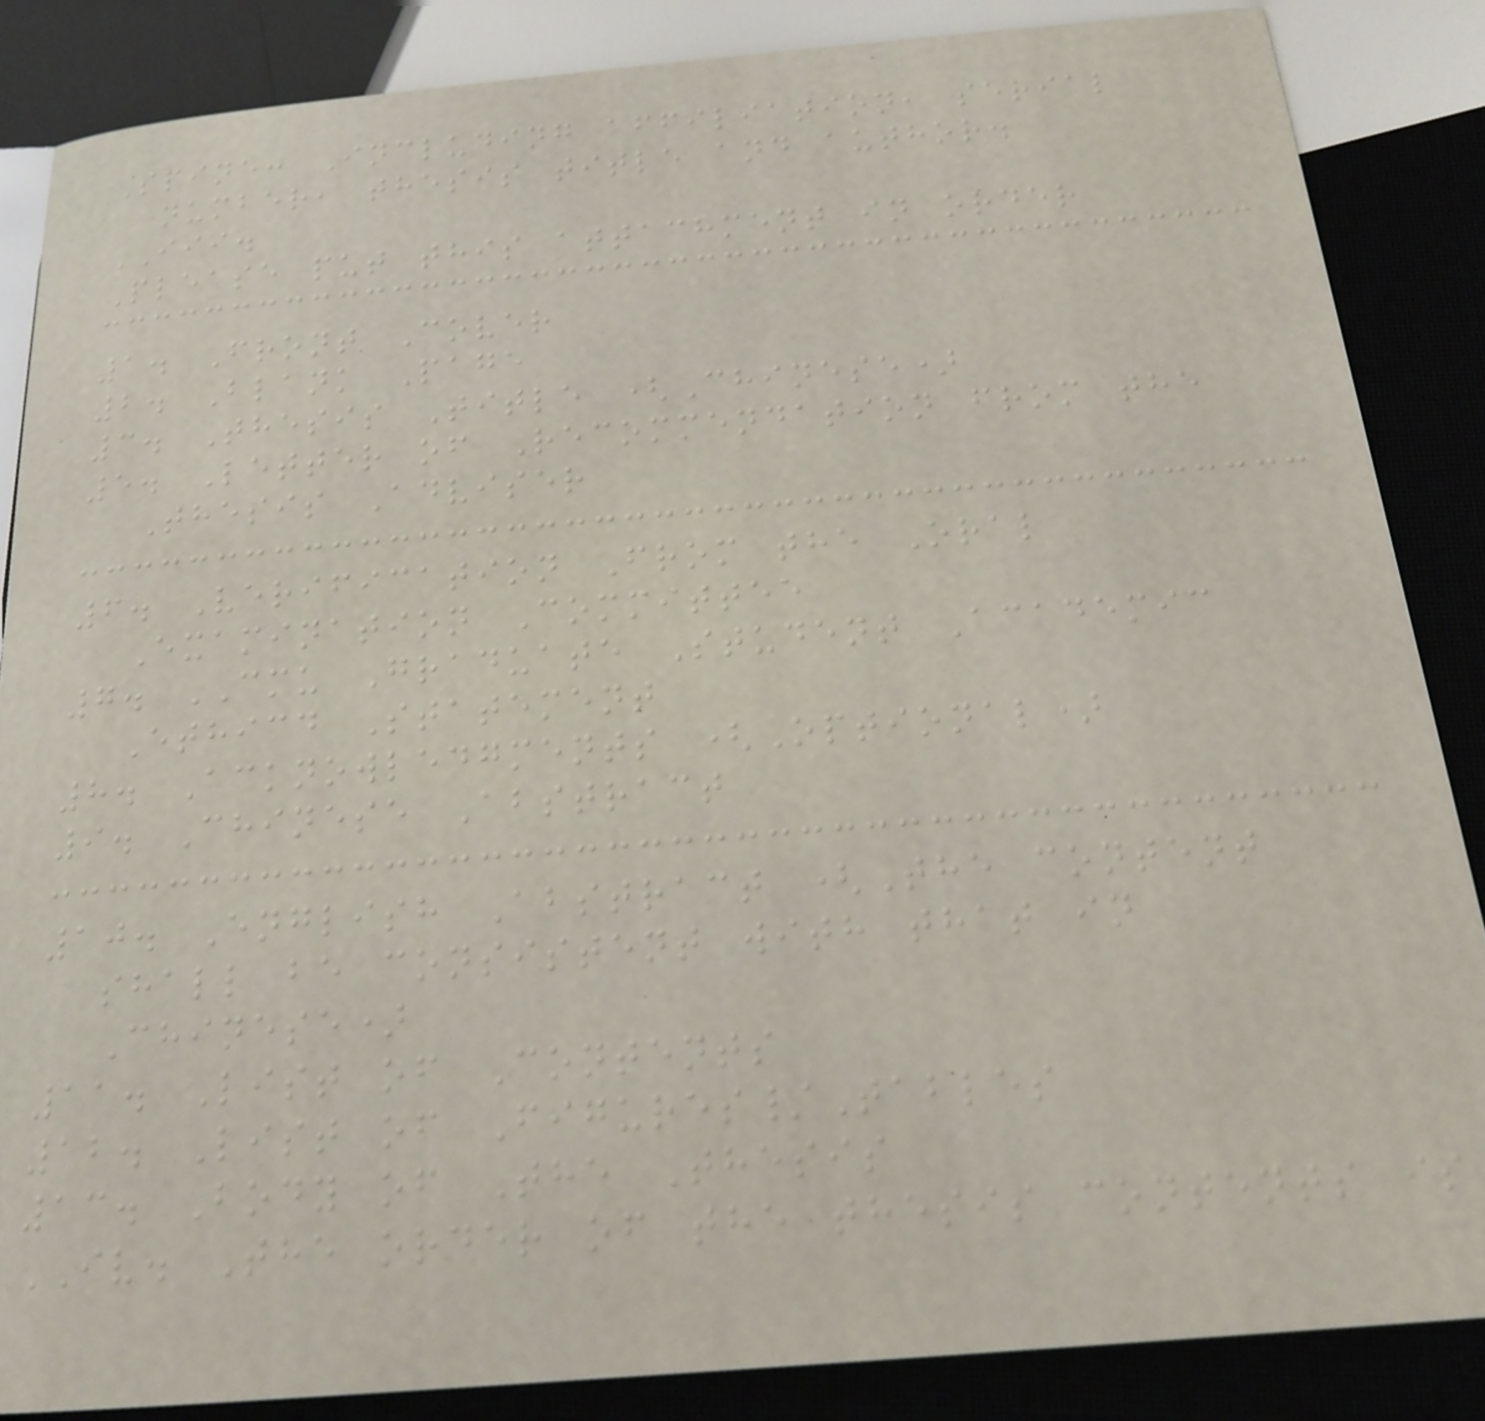Spine: Including affiliation, serial
number, thesis title and author.
III.
Please put this attachment in order
1. Front Cover
2. Blank Page
3. Thesis Title (Chinese)
5. Letter of Recommendation from the
Thesis Adviser
6. Verification From the Oral
Examination Committee
7. CMU Graduate Student Academic
Ethicd Statement
8. Acknowledgments (Optional)
9. Chinese Abstract
10. English Abstract (The content
shall be consistent with that in
Chinese)
11. List of Contents
12. List of Figures/Tables
13. Body of The Thesis
IV. The order of the thesis contents is
